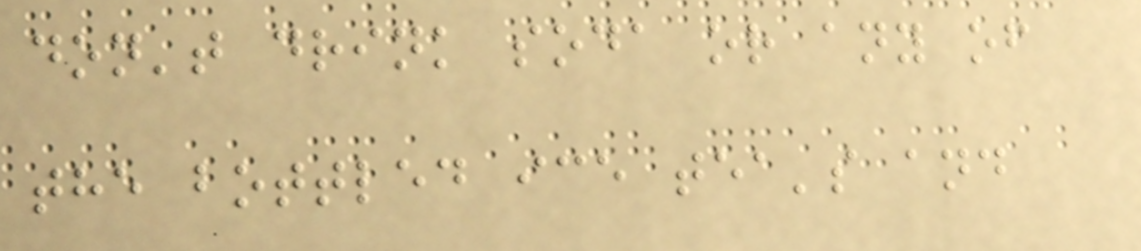don't drink soda or any of
the bottled ice tea's and
